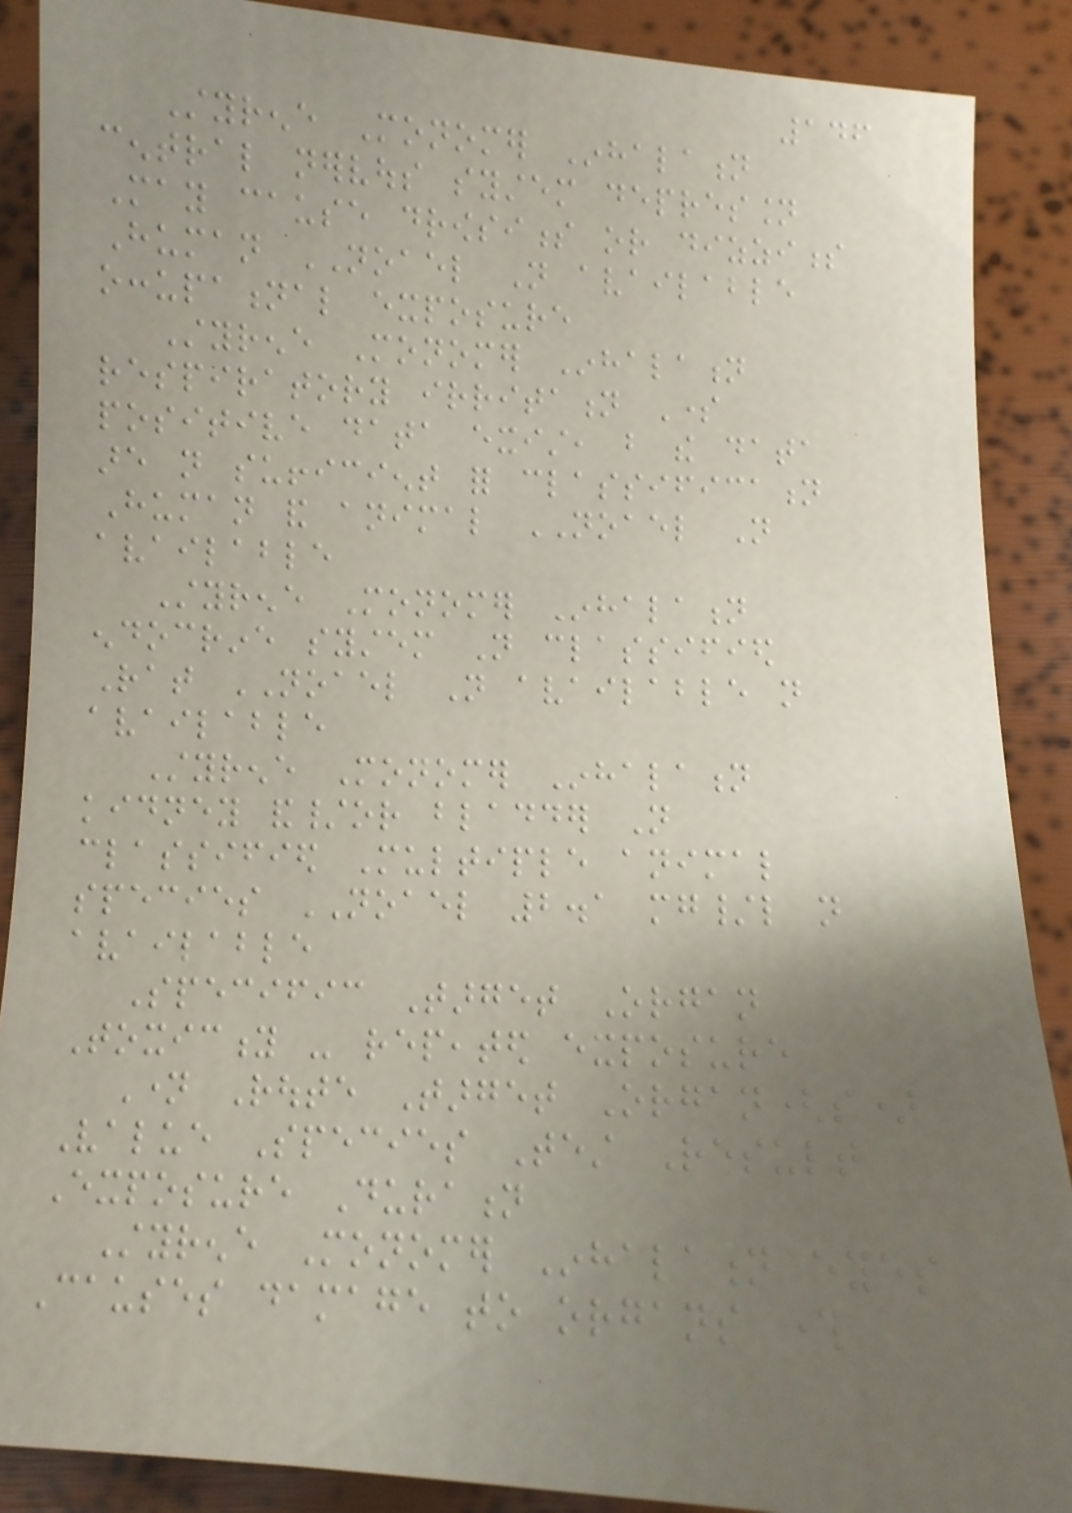146
Styrene Monomer Inhalation
central nervous system depression
May cause drowsiness or dizziness
Human NOAEL Not available
occupational exposure
Styrene Monomer Inhalation
respiratory irritation Some
positive data exist, but the data
are not sufficient for classification
Human and animal NOAEL Not
available
Styrene Monomer Inhalation
endocrine system Not classified
Rat NOAEL Not available not
available
Styrene Monomer Inhalation
kidney and/or bladder Not
classified Multiple animal
species NOAEL 2.1 mg/l not
available
Specific Target Organ
Toxicity - repeated exposure
Name Route Target Organ(s)
Value Species Test Result
Exposure Duration
Styrene Monomer Inhalation eyes
Causes damage to organs through
